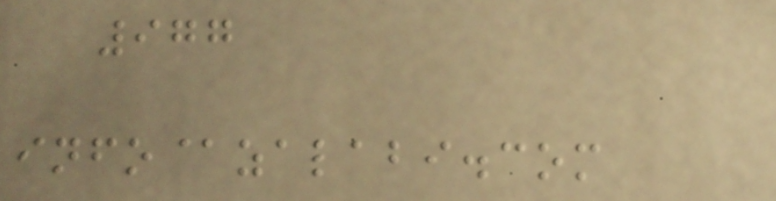977
info@zalabi.com
